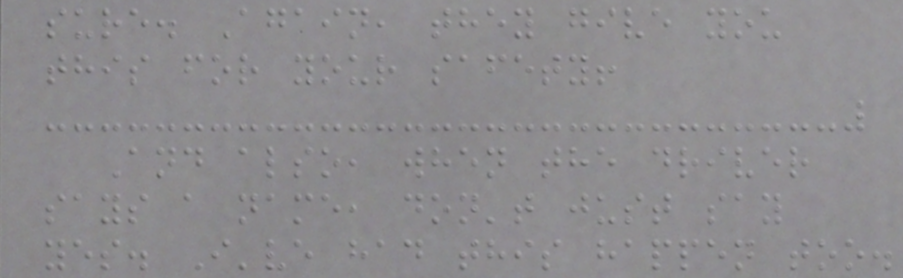sure. Again, they give you
this for your safety!
And also, when the driver
says a name, don't just say
yes. I've had this happen too.
